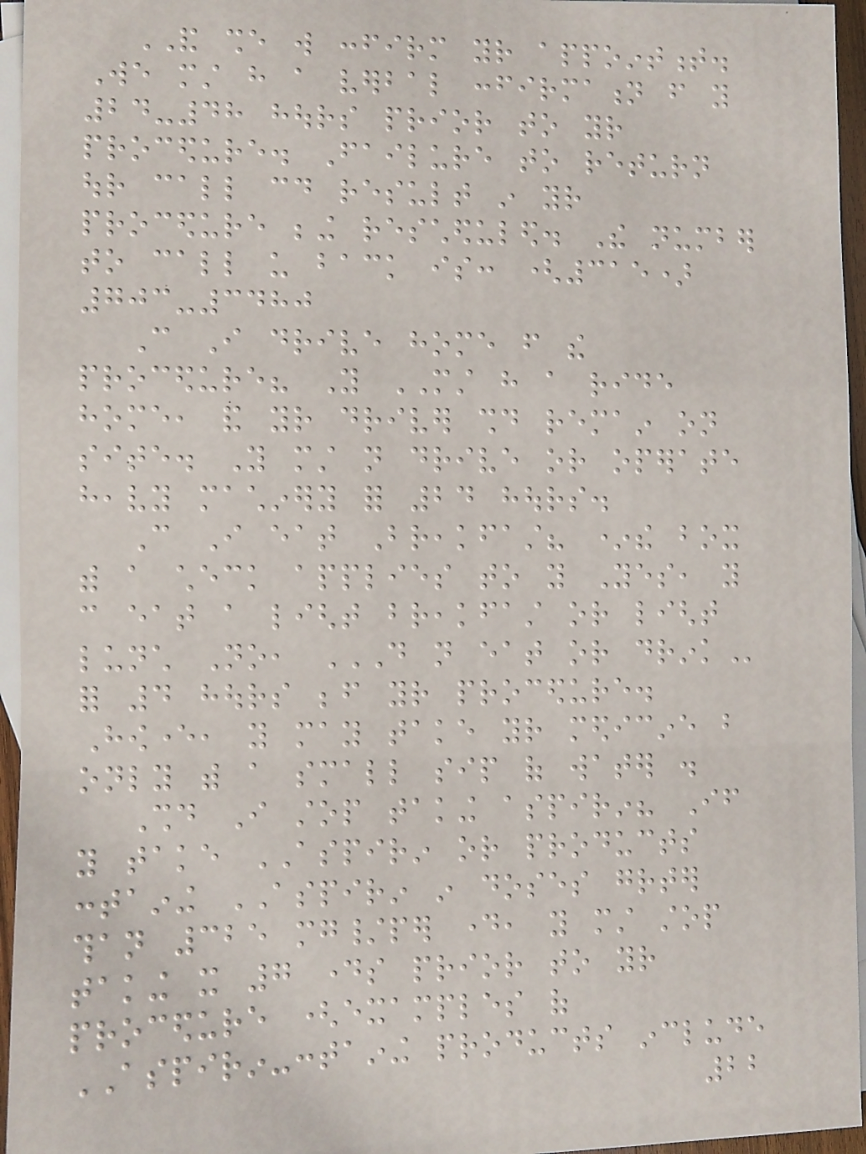AND she will confirm your appointment.
We must have a verbal confirmation from you
24-48 hours prior to your
procedure. Failure to return
our call could result in your
procedure being rescheduled. The number
to call us back is: (315)
703-3480
Can I drive home from the
procedure? You MUST have a ride
home, and your driver should remain on
site. You must not drive or operate
heavy machinery for 24 hours.
Can I eat Breakfast? *the box
with a check applies to you Yes, you
can eat a light breakfast or light
lunch No, DO NOT EAT OR DRINK
for 4 hours before your procedure.
However, you may take your medicine but
only with a small sip of water .
Should I stop taking aspirin? If
you take ASPIRIN or products
containing ASPIRIN in doses greater
than 325 mg/per day, you must stop
taking it 7 days prior to your
procedure (examples of
ASPIRIN-containing products include
22
